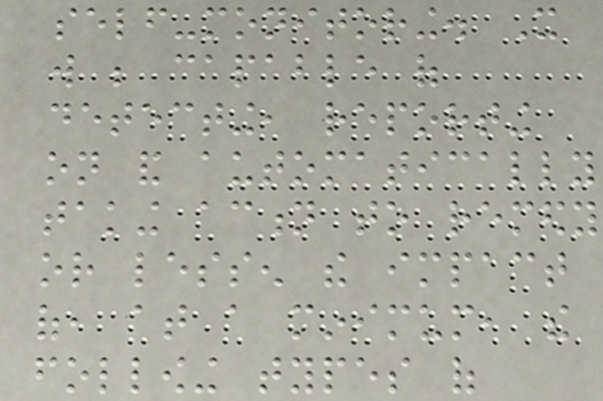self-monitoring. It
will be capable of
detecting, reporting
on and automatically
taking action to remedy
or lessen the impact
of, at a minimum, the
following types of
